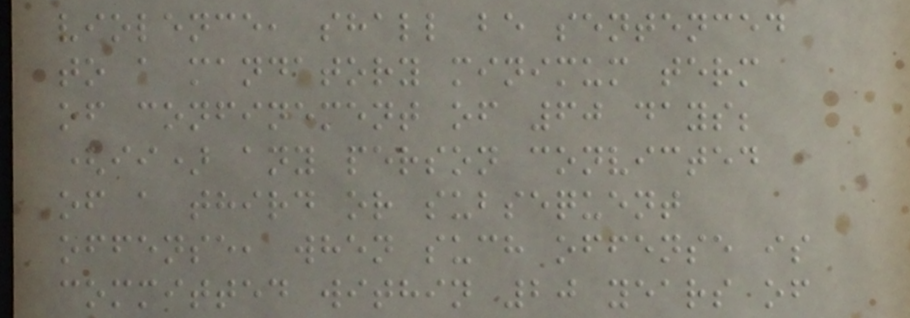violence, shall be sentenced
to a mandatory minimum term
of confinement of 60 days;
(ii) any person convicted
of a third or subsequent
offense, when such offense is
committed within 20 years of
